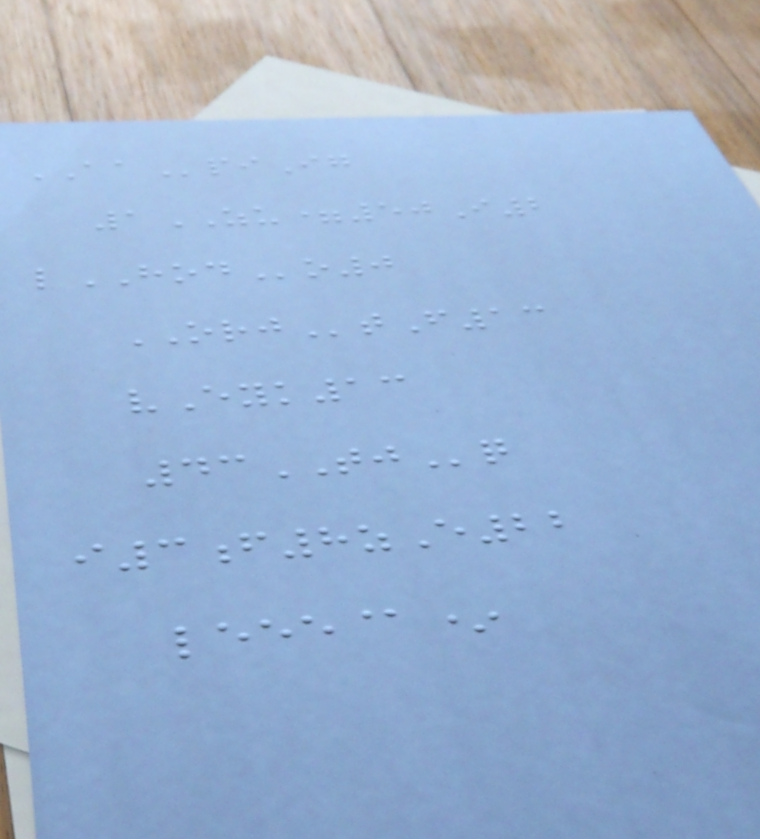AApiIg
1ZU=50I2
lHODo0
ORJtF13
vEyk13
43TJq
i3f8zE22
leee@*
